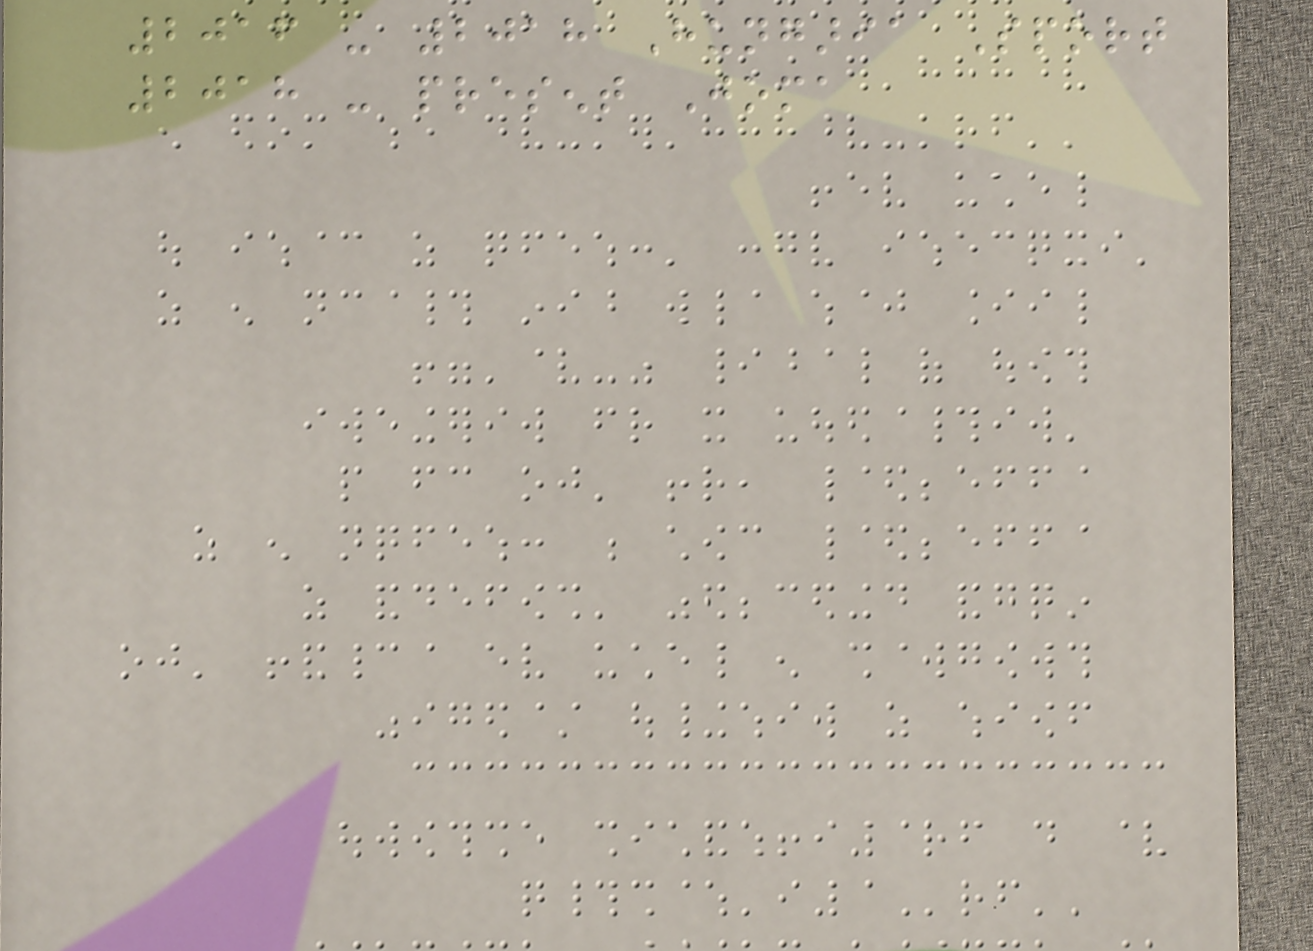2016 - 2018 Hungaria Sport
2018 - present Joma
